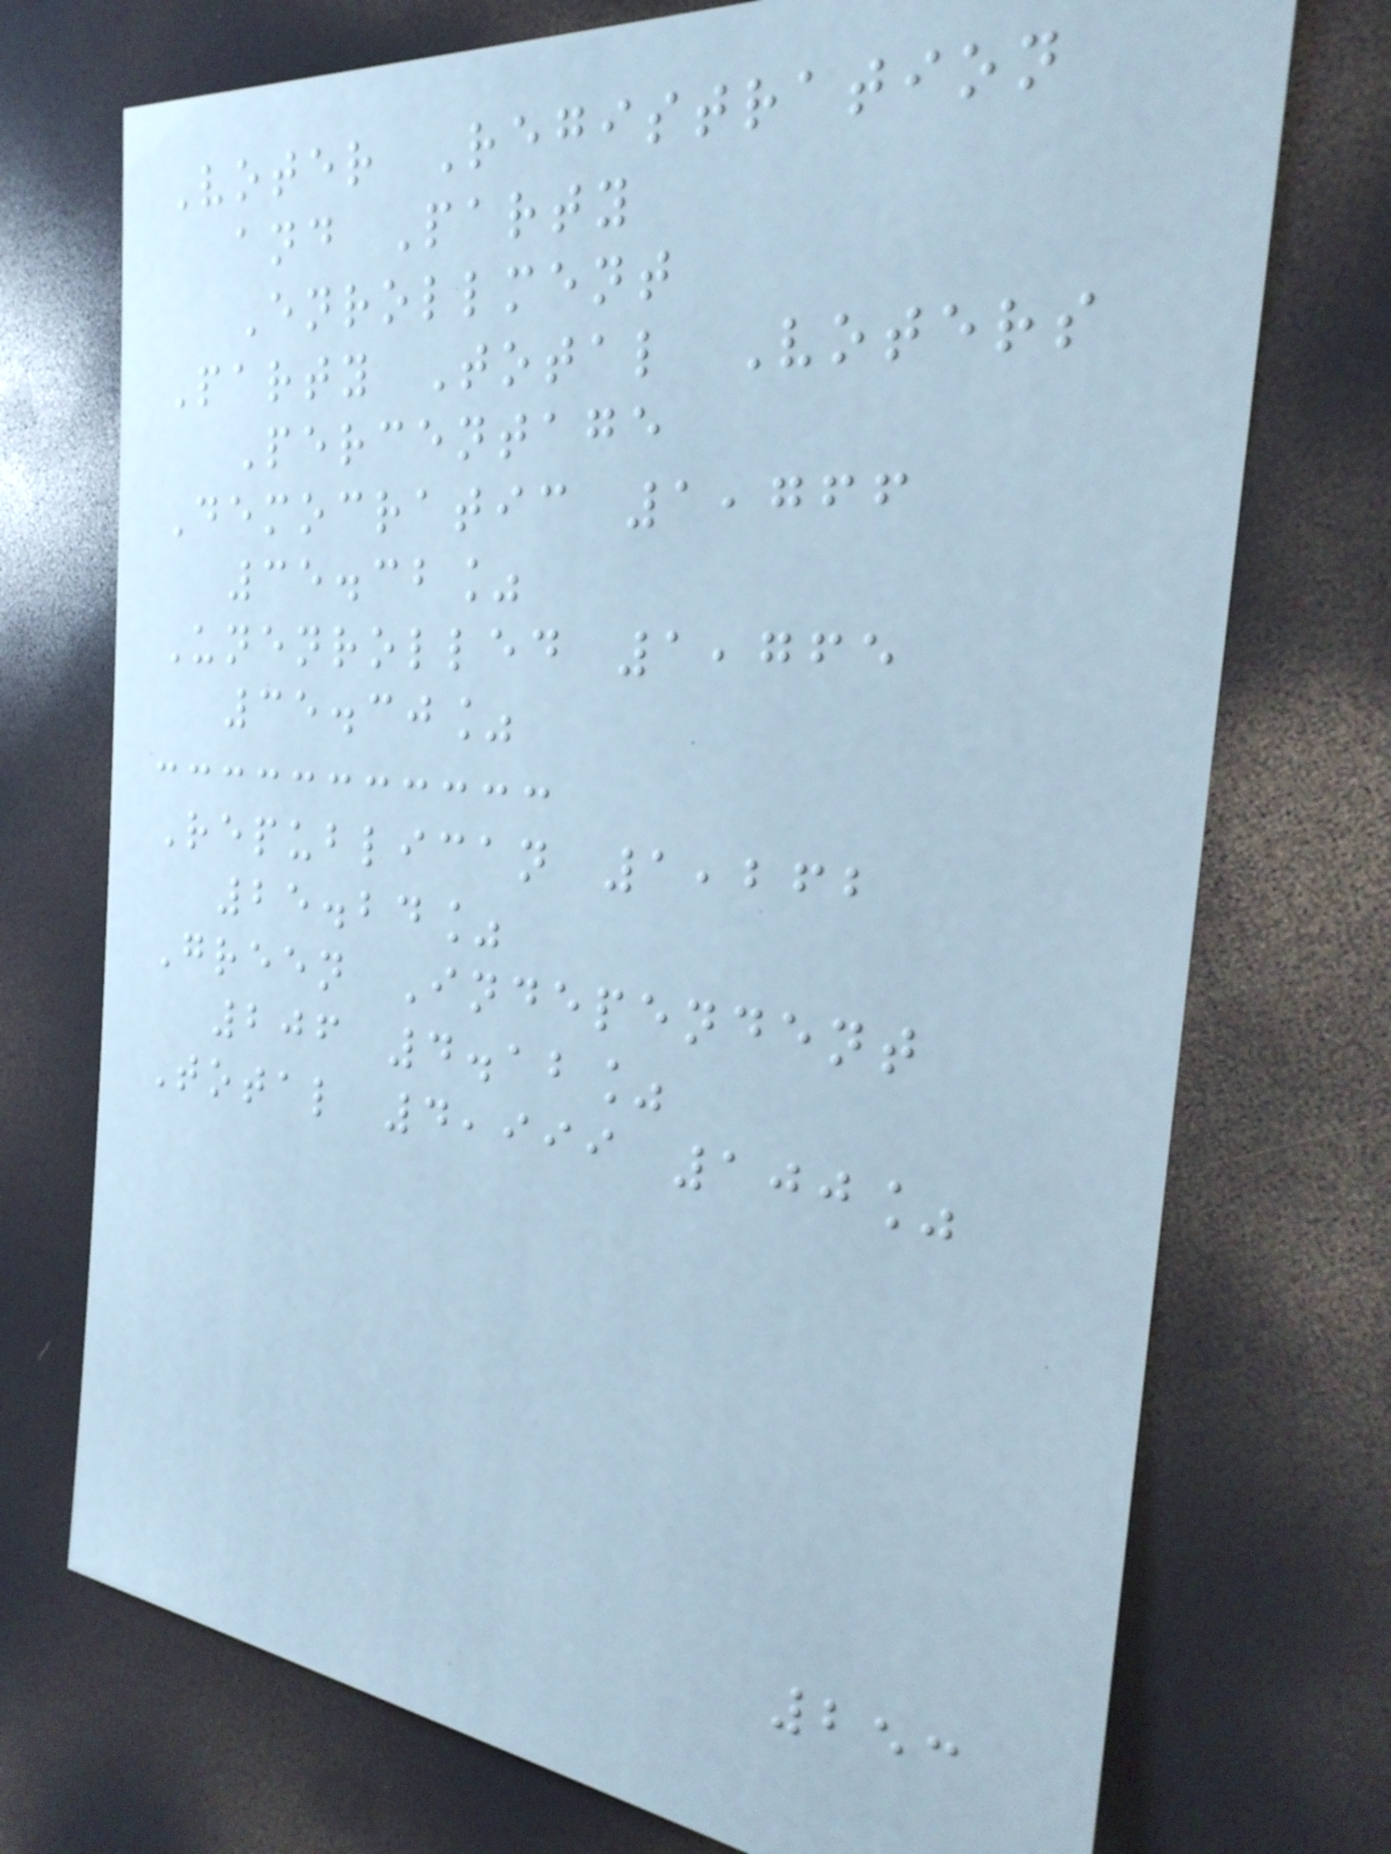Voter Registration
and Party
Enrollment
Party Total Voters
Percentage
Democratic 1,766
35.32%
Unenrolled 1,765
35.30%
Republican 1,262
25.24%
Green Independent
206 4.12%
Total 4,999 100%
253
